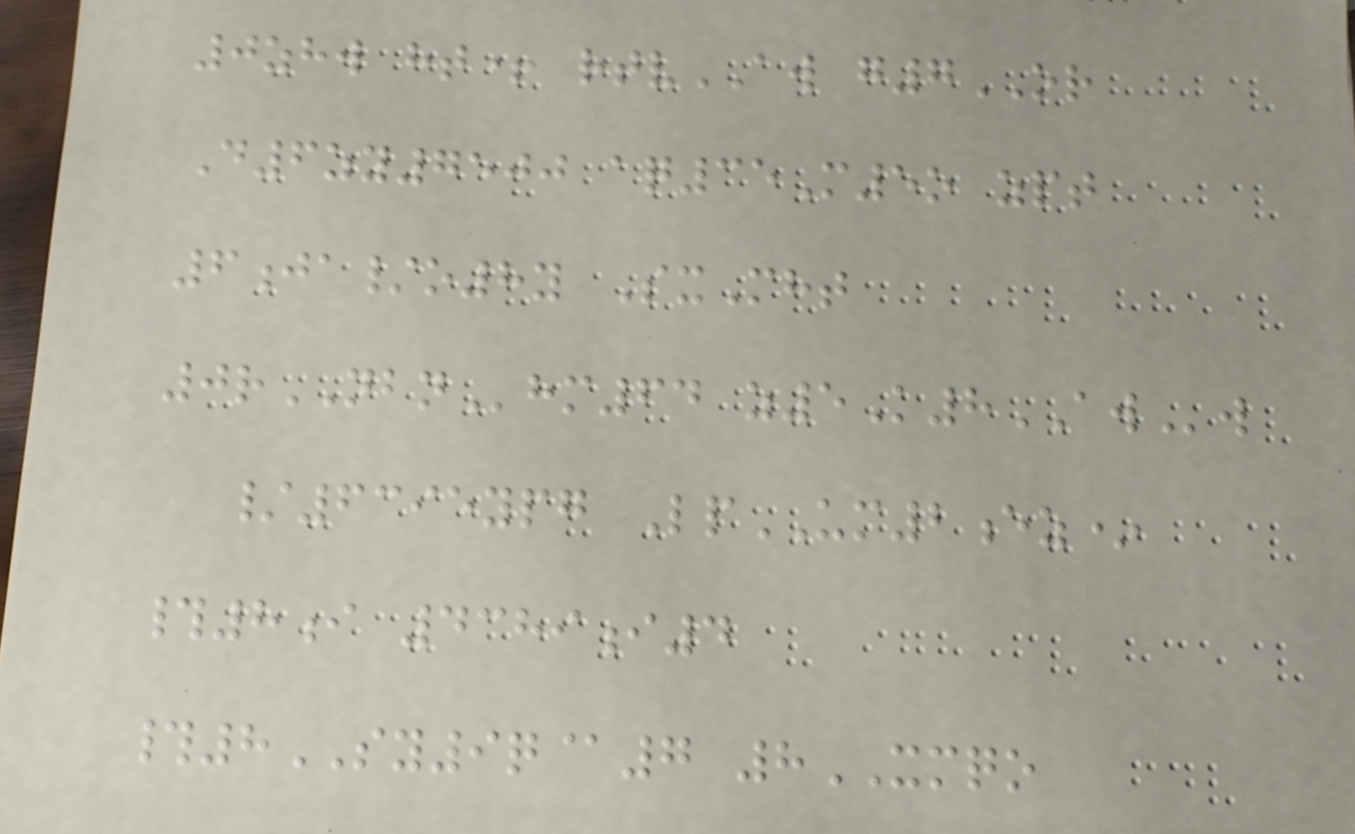0zhw ht+ rtvAW g7OR
D6zy7500 aq35M5o zpt
6ja/o8y SxMht
0rNBNhm64 z5K8AWw
/6395ypg LpUM2ez*
#8i 4389i4
#8SY9q@7 8XMQO
